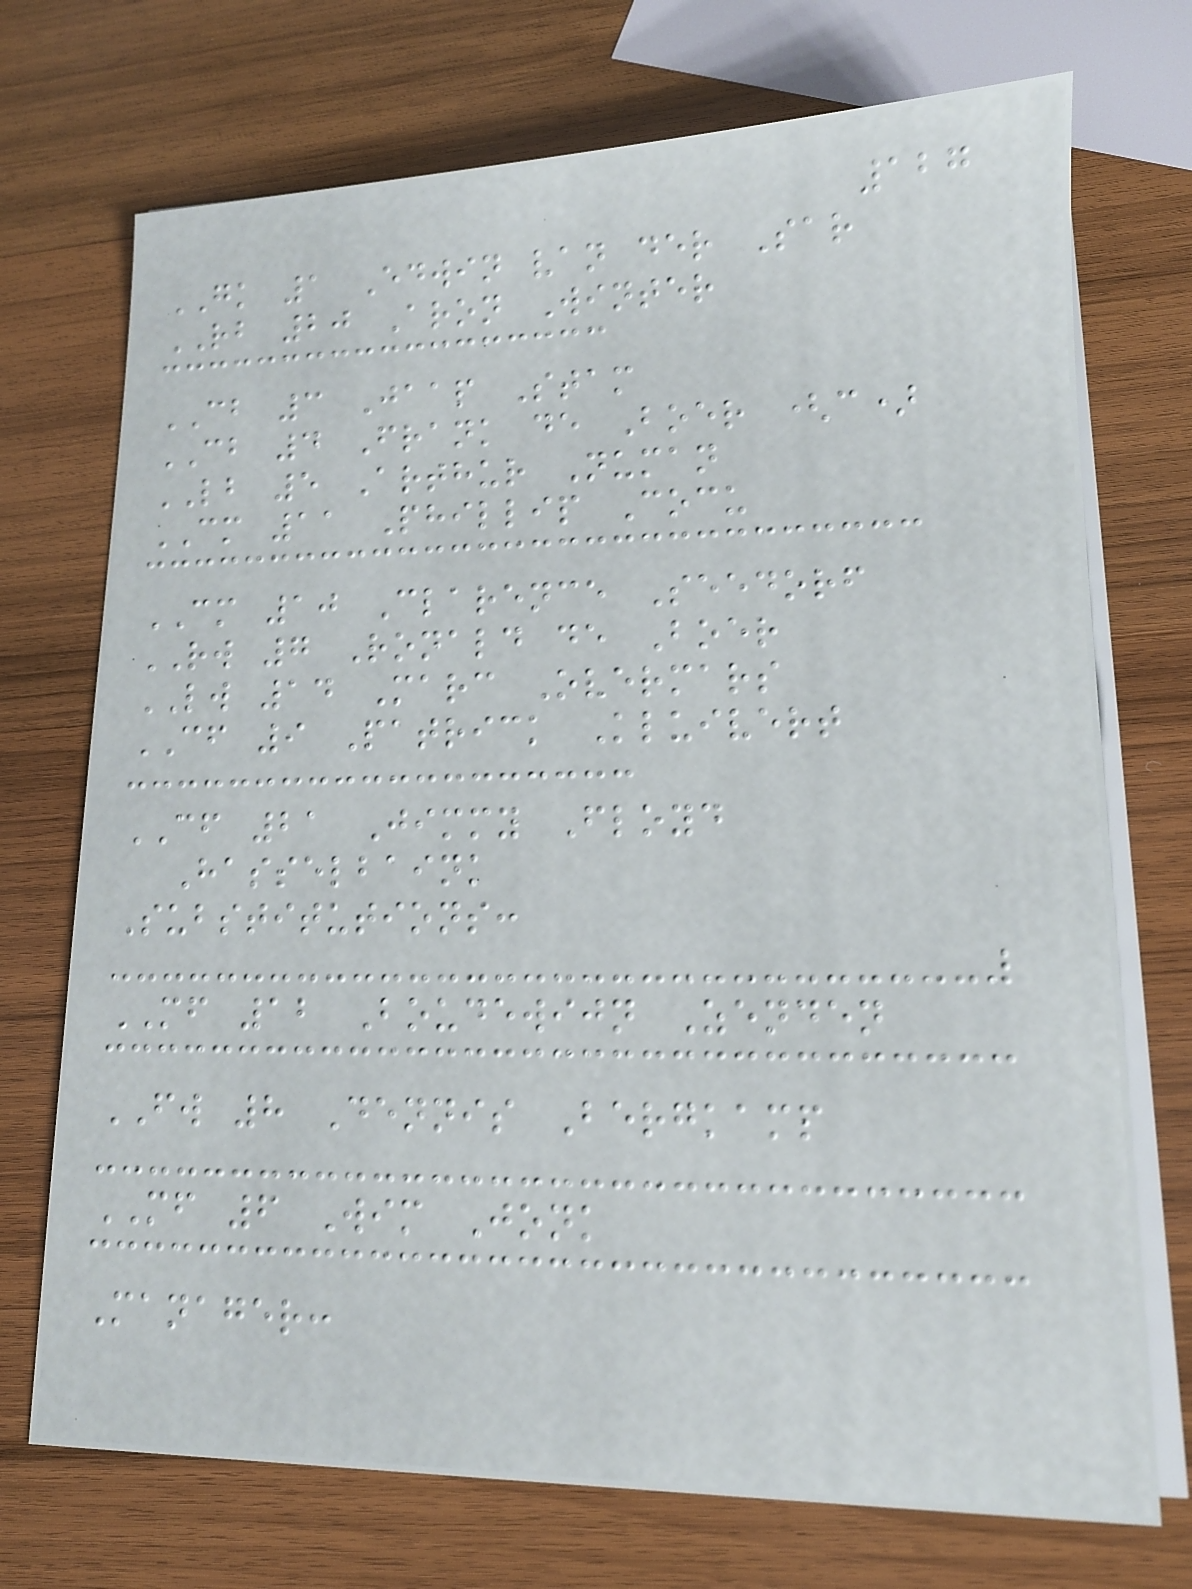127
GK 1 Edwin van der Sar
RB 20 Aron Winter
CB 3 Jaap Stam
CB 4 Frank de Boer (c)
LB 5 Arthur Numan
CM 11 Phillip Cocu
CM 10 Clarence Seedorf
RW 7 Ronald de Boer
LW 14 Marc Overmars
CF 9 Patrick Kluivert
CF 21 Jimmy Floyd
Hasselbaink
Substitutions:
MF 12 Boudewijn Zenden
FW 8 Dennis Bergkamp
MF 6 Wim Jonk
Manager:
